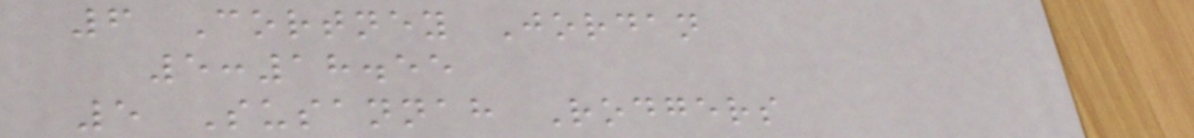6 Cortney Jordan
5:18.55
5 Susannah Rodgers
